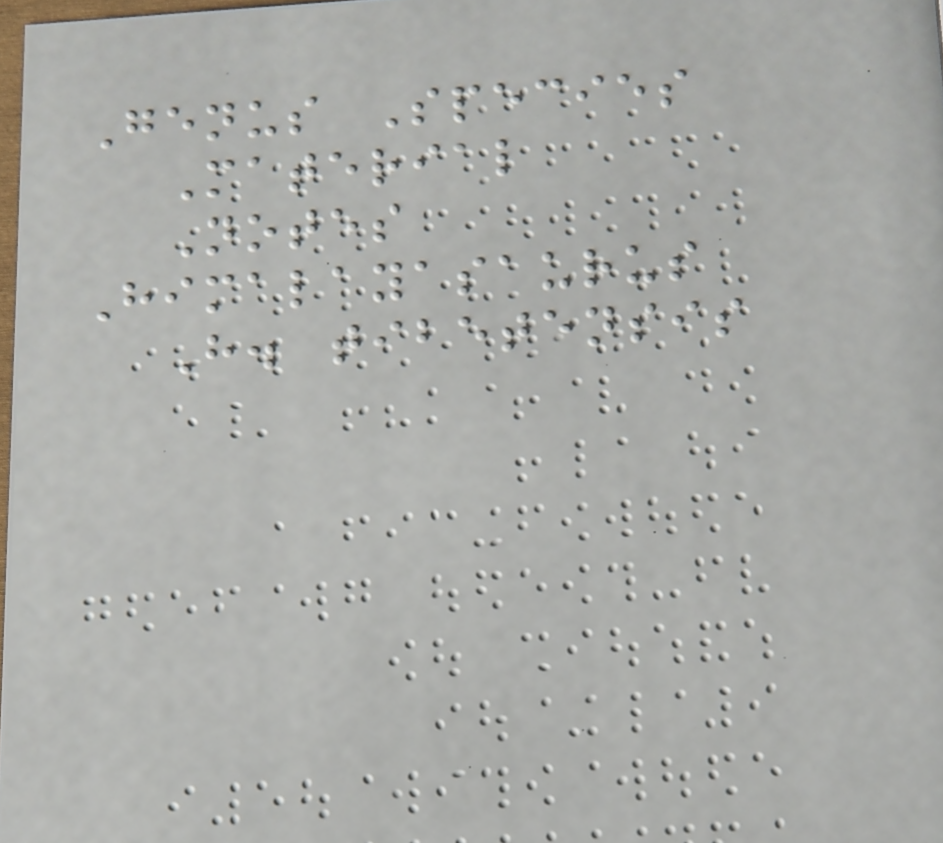Genus Species
Material
Notes
Himalayasaurus
H. tibetensis
